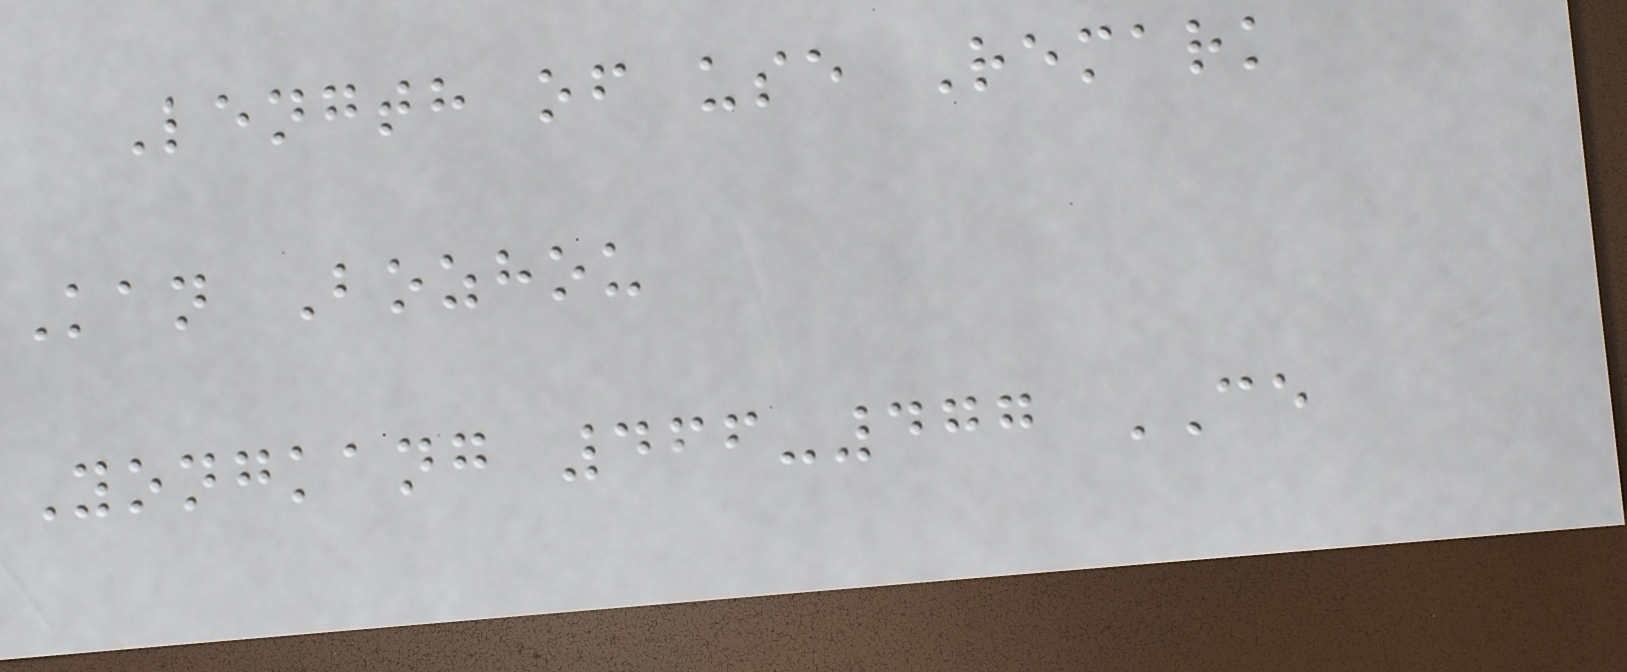Length of use Remark
Kan Bozhou
Yongkang 466-477 CE
